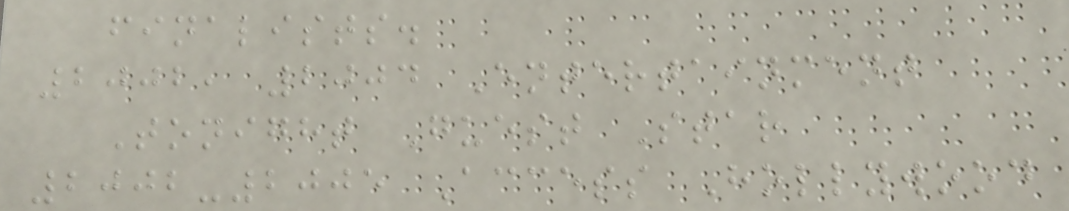finalists.
2002, 2004 Entertainment
Tonight Guest Star
2002-2005 Access Hollywood
